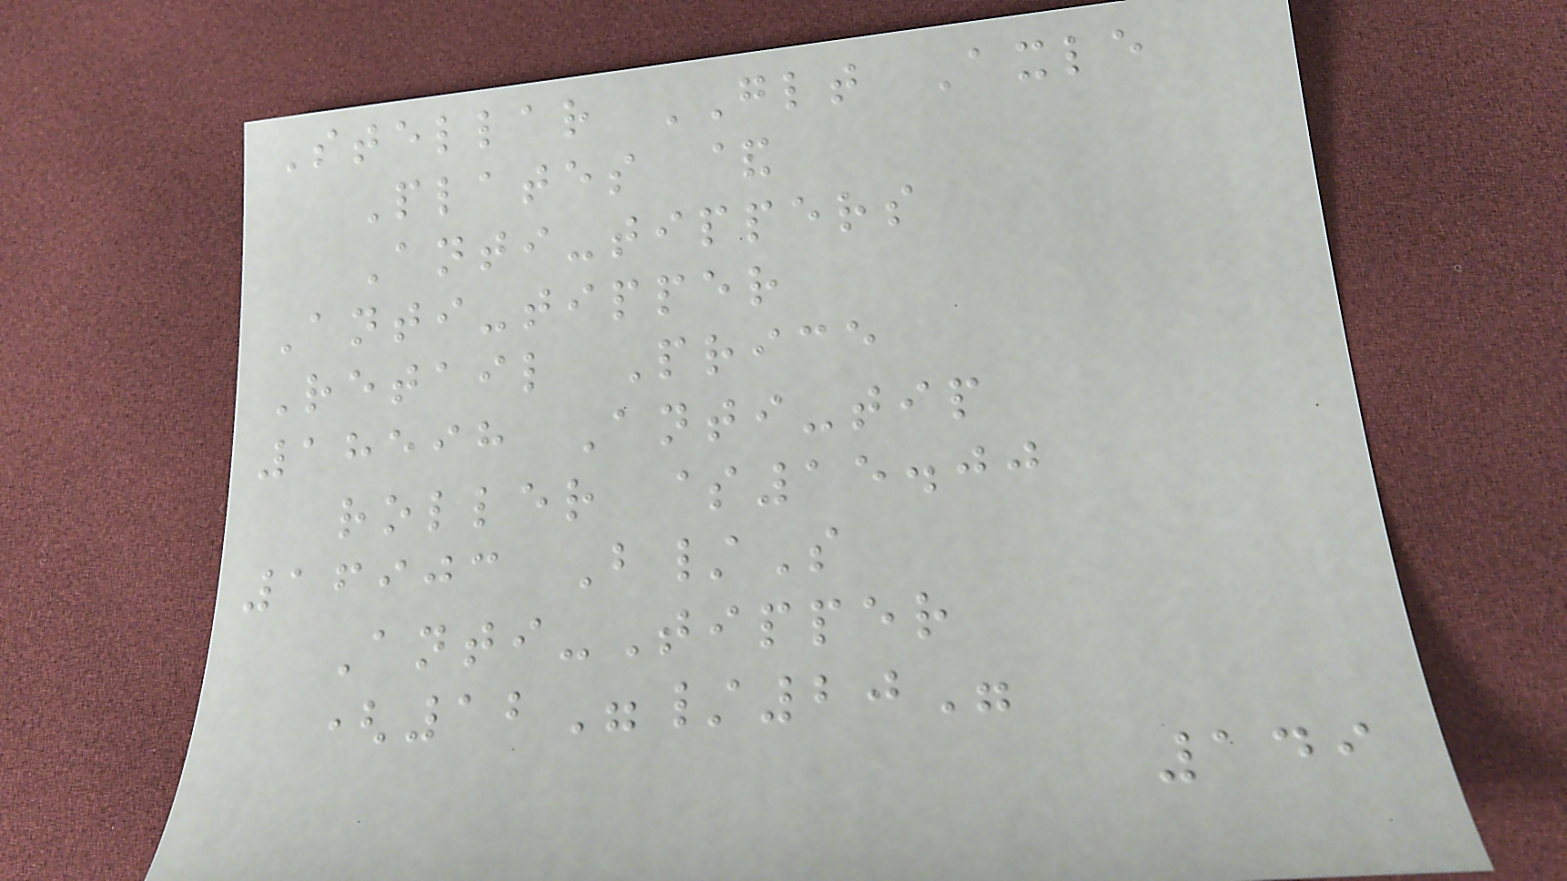Stellar GLT Axle
Plates &
Anti-tippers
Anti-tipper
Retail Price
18598 Anti-tip
roller $15.00
16903 B/S
Anti-Tipper
(12"/20"
149
